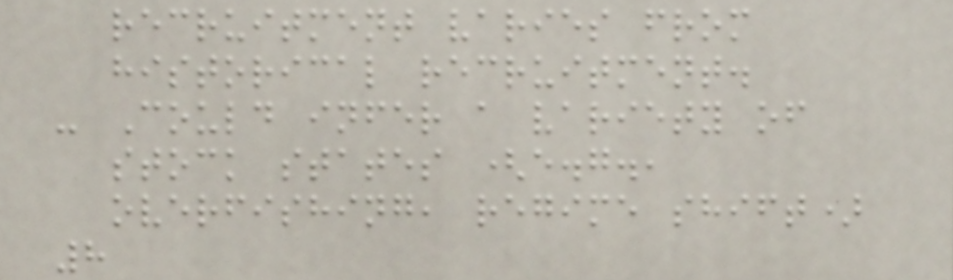recruitment varies from
historical recruitment.
- Could infer a variety of
stock states (e.g.,
overfishing, regime shift)
8
